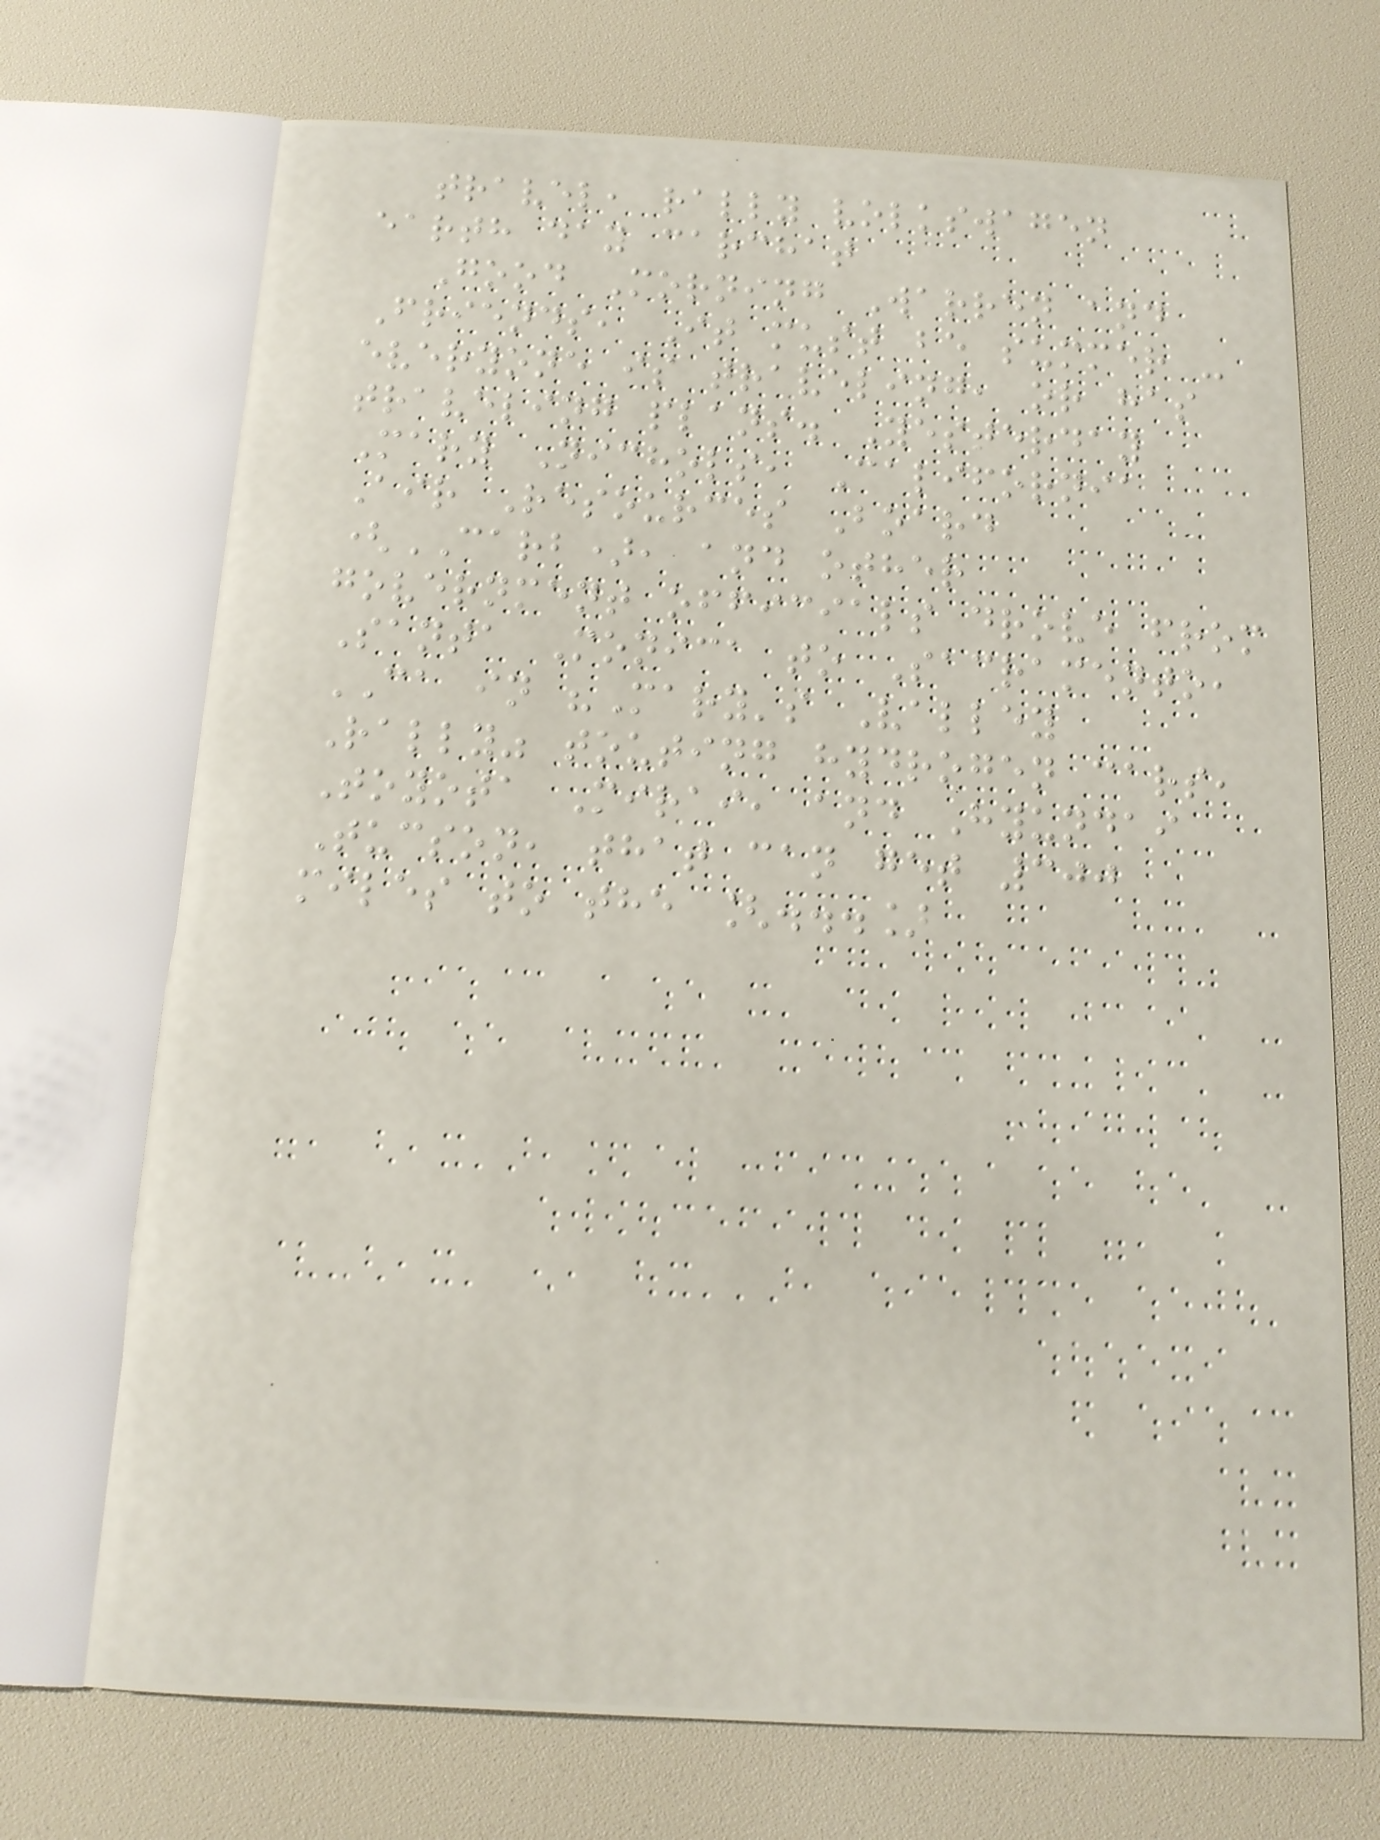travel, rally volkswagen
earth day carchat
Good Morning Warren and
Friends, It must be summer -
everyone is traveling, or has
traveling plans. Yesterday
Mary Nichols, California
Air Resources Board
(CARB), and other
government officials drove from
Santa Monica to Sacramento,
CA in "Mary's Valley
Rally" touting hydrogen cars,
Toyota Mirai, and Hyundai
Tucson, that can get 300
miles to the [...]
